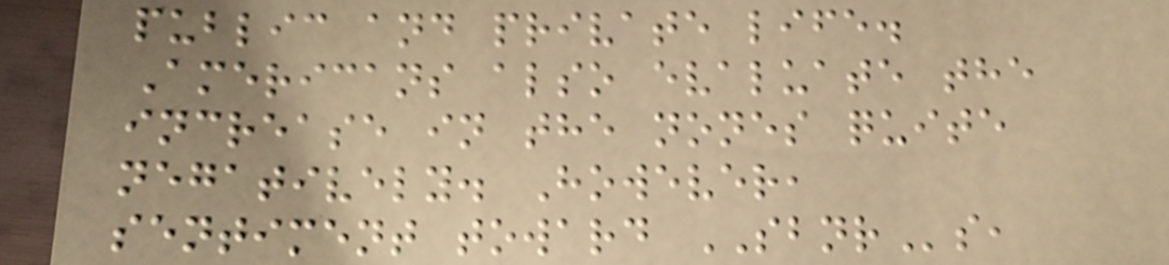public and private life.
Americans also evaluate the
increase in the nones quite
negatively. However,
sentiment toward SBNRs,
